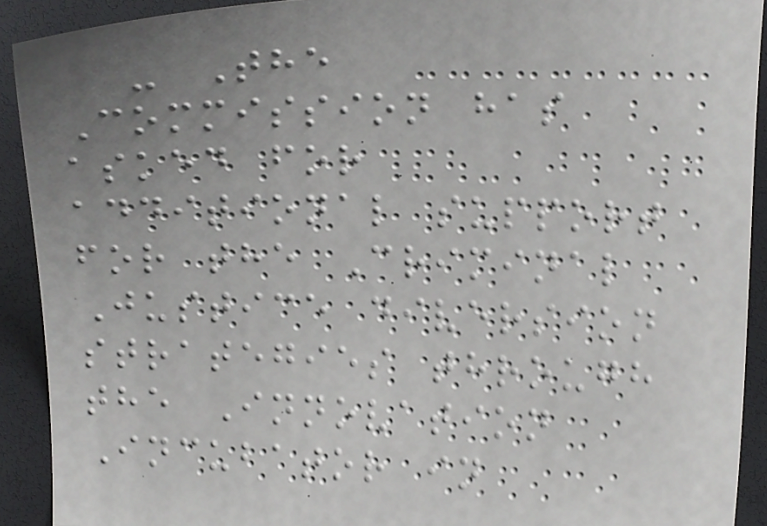- The
Commission has
asked for
additional support
for the Criminal
Justice diversion
strategies through
the Innovation
Incubator in
